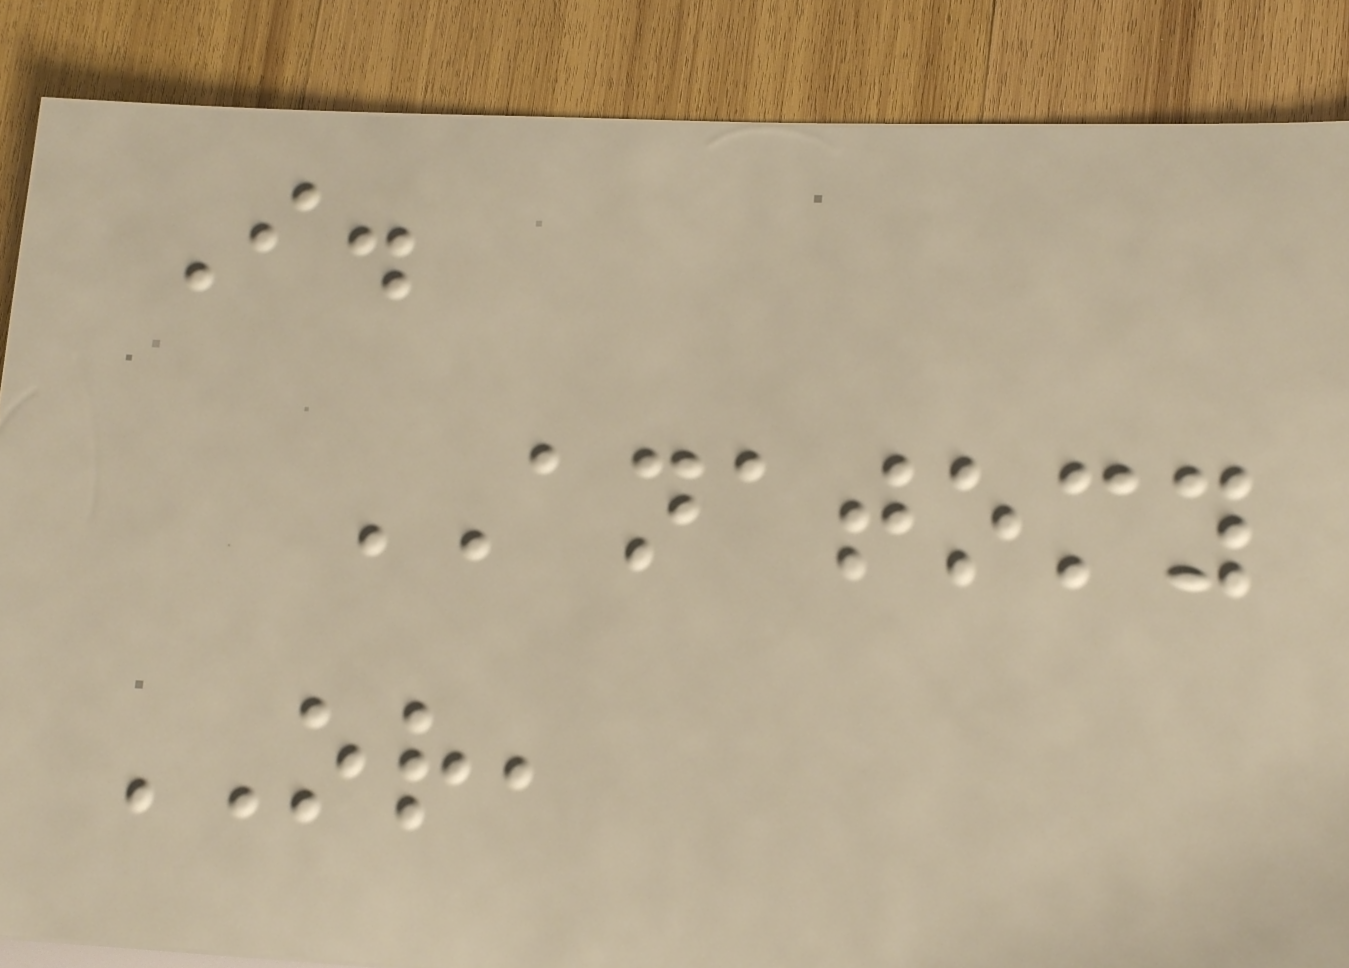I.
ANATOMY
OR,
